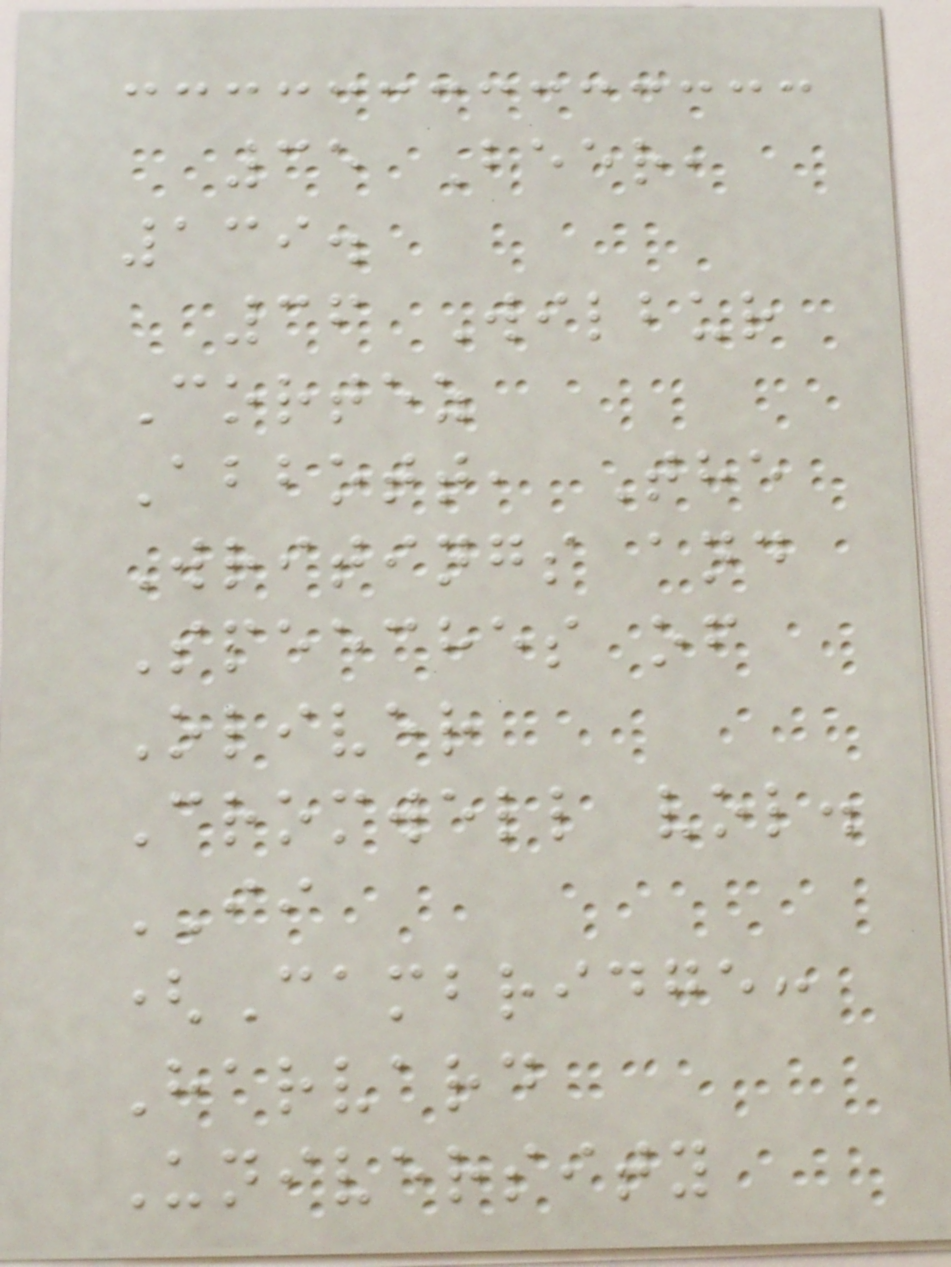35 Beer,
139.
36 Wilbur
Cortez
Abbott, The
Writings and
Speeches of
Oliver
Cromwell vol.
II
(Cambridge:
Harvard
University
